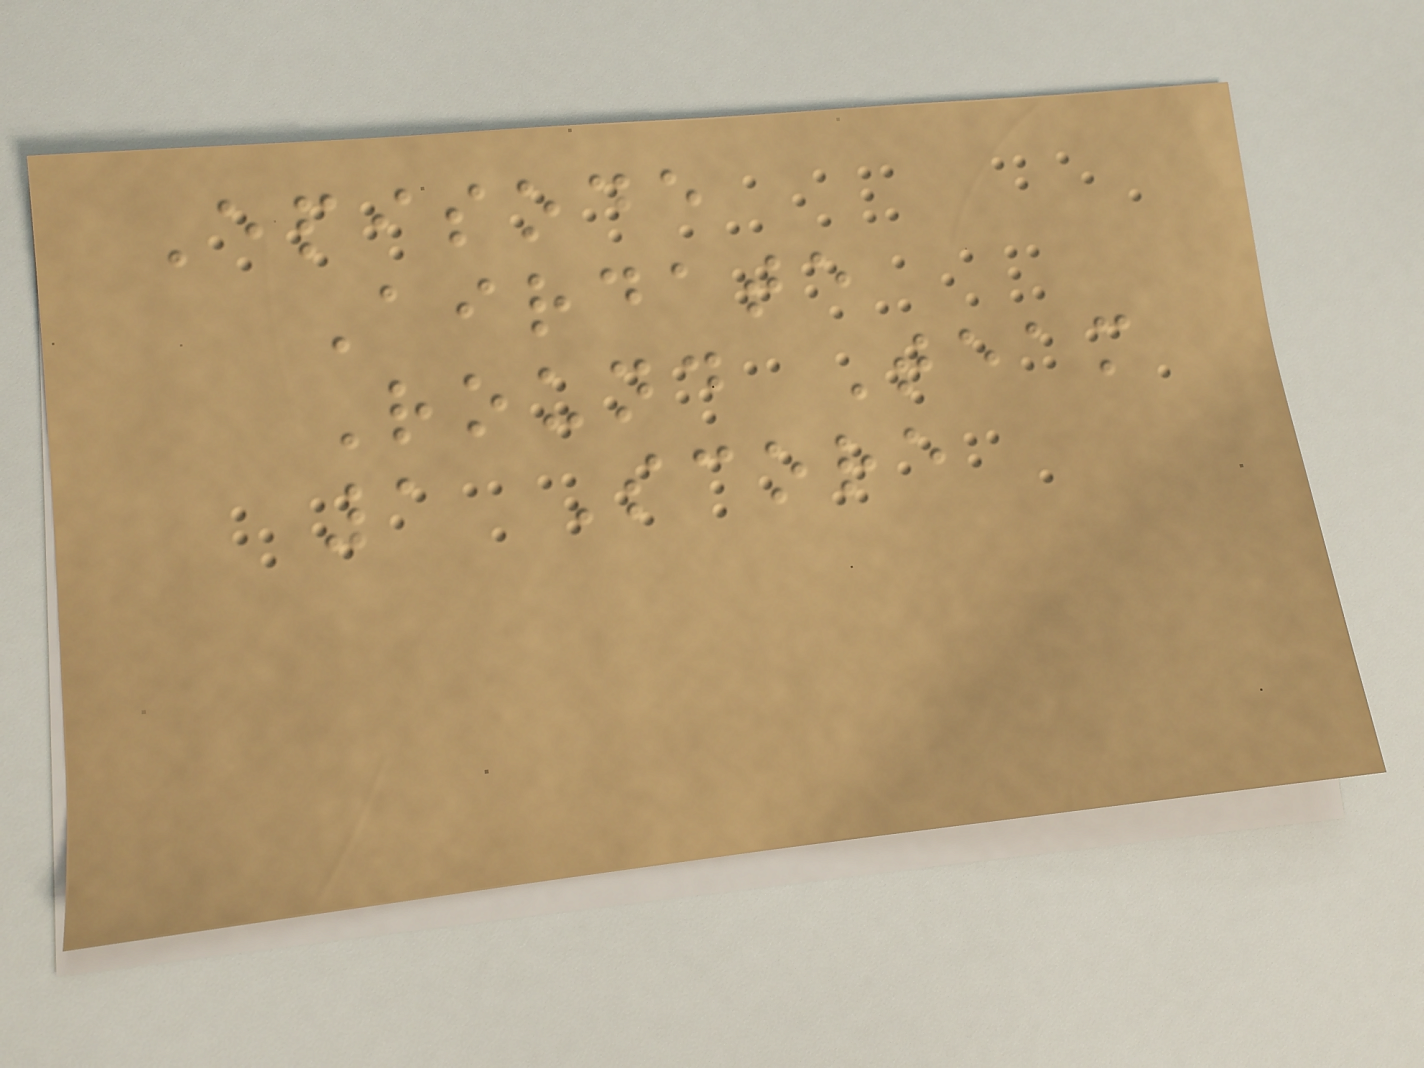Episode
Airdate
Round Team
1 Score
